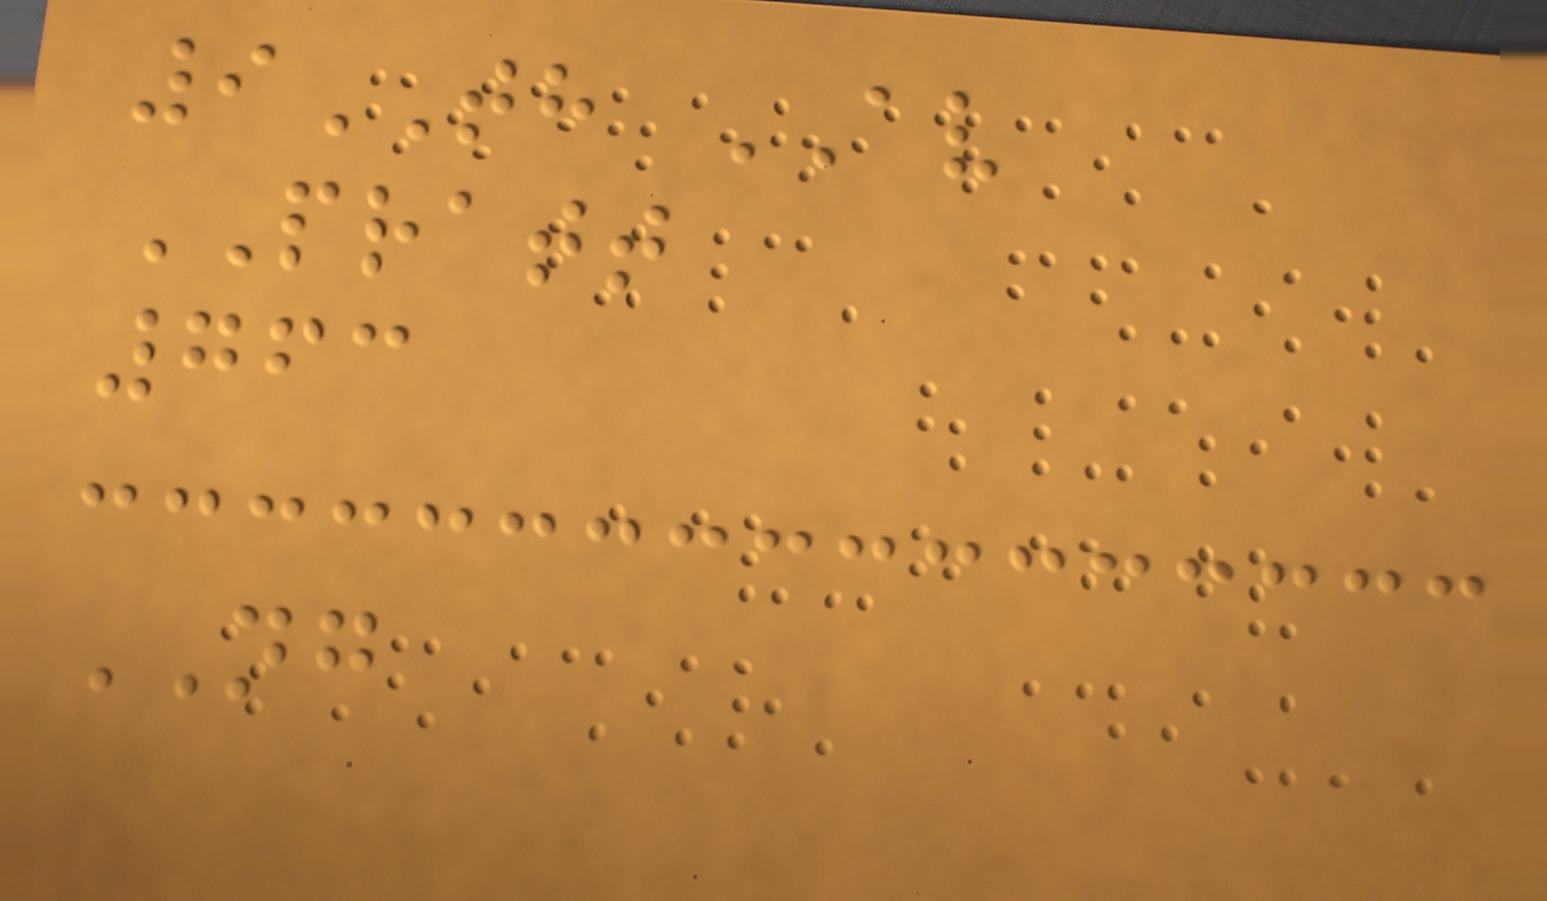9TH AV
PRATT
763
NG
